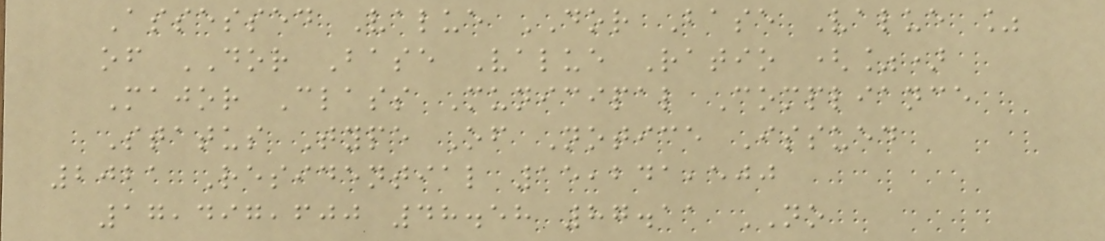Assessed Value DOR Base Value %
of DOR Base Value Ratio (%)
Major Class Municipal Compliance
Status Type Of Notice Issued
2021 Residential 15,241,500
17,497,600 48.58 87.11 NO
